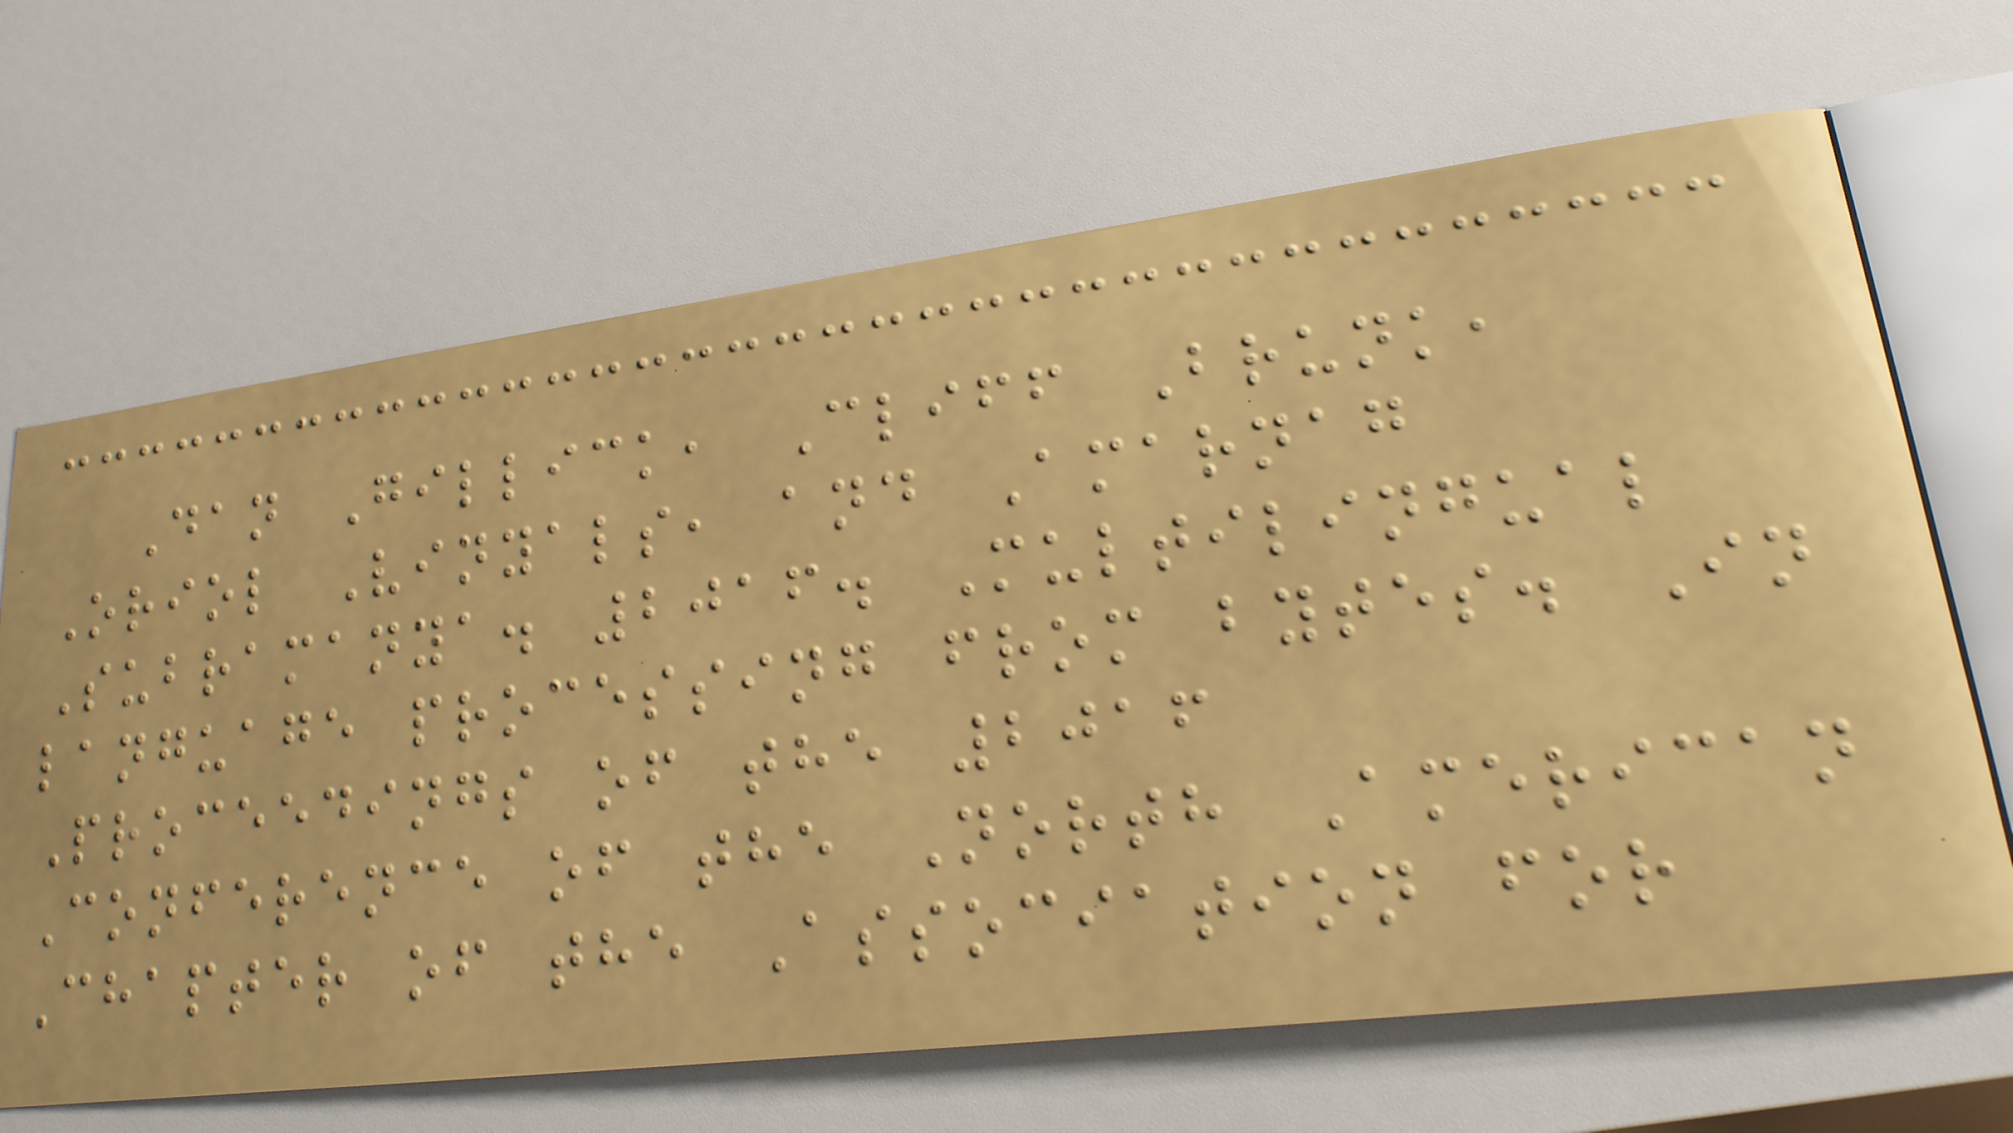Dan Gillick, Cliff Brunk,
Oriol Vinyals, and Amarnag
Subramanya. 2016. Multilingual
language processing from bytes. In
Proceedings of the 2016
Conference of the North American
Chapter of the Association for
